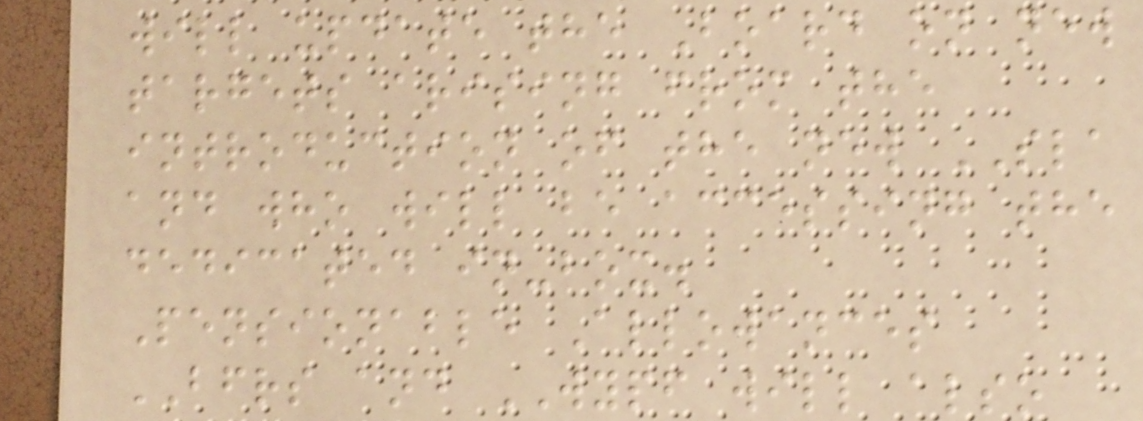will update the Board on new
targets arising from the
introduction of the new SLA
and who will be accessing the
dedicated in-box.
Pensionable Allowances
BFRS and WYPF will also
